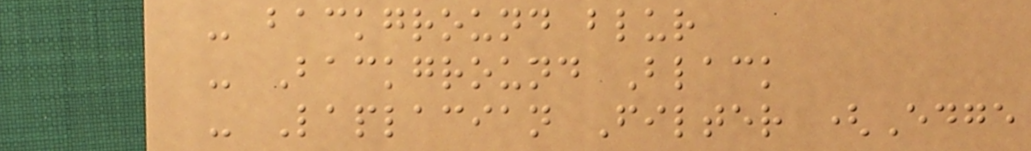- background blur
- Background Black
- Laplacian Filter (Edge
